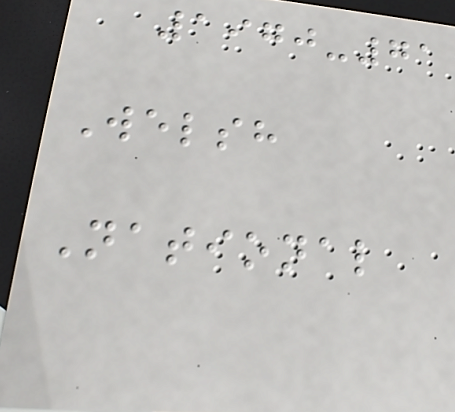1970-71
Welsh
National
